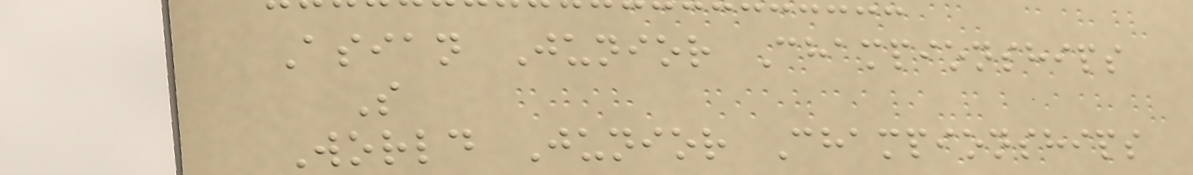Asian Junior Championships
S
World Junior Championships
